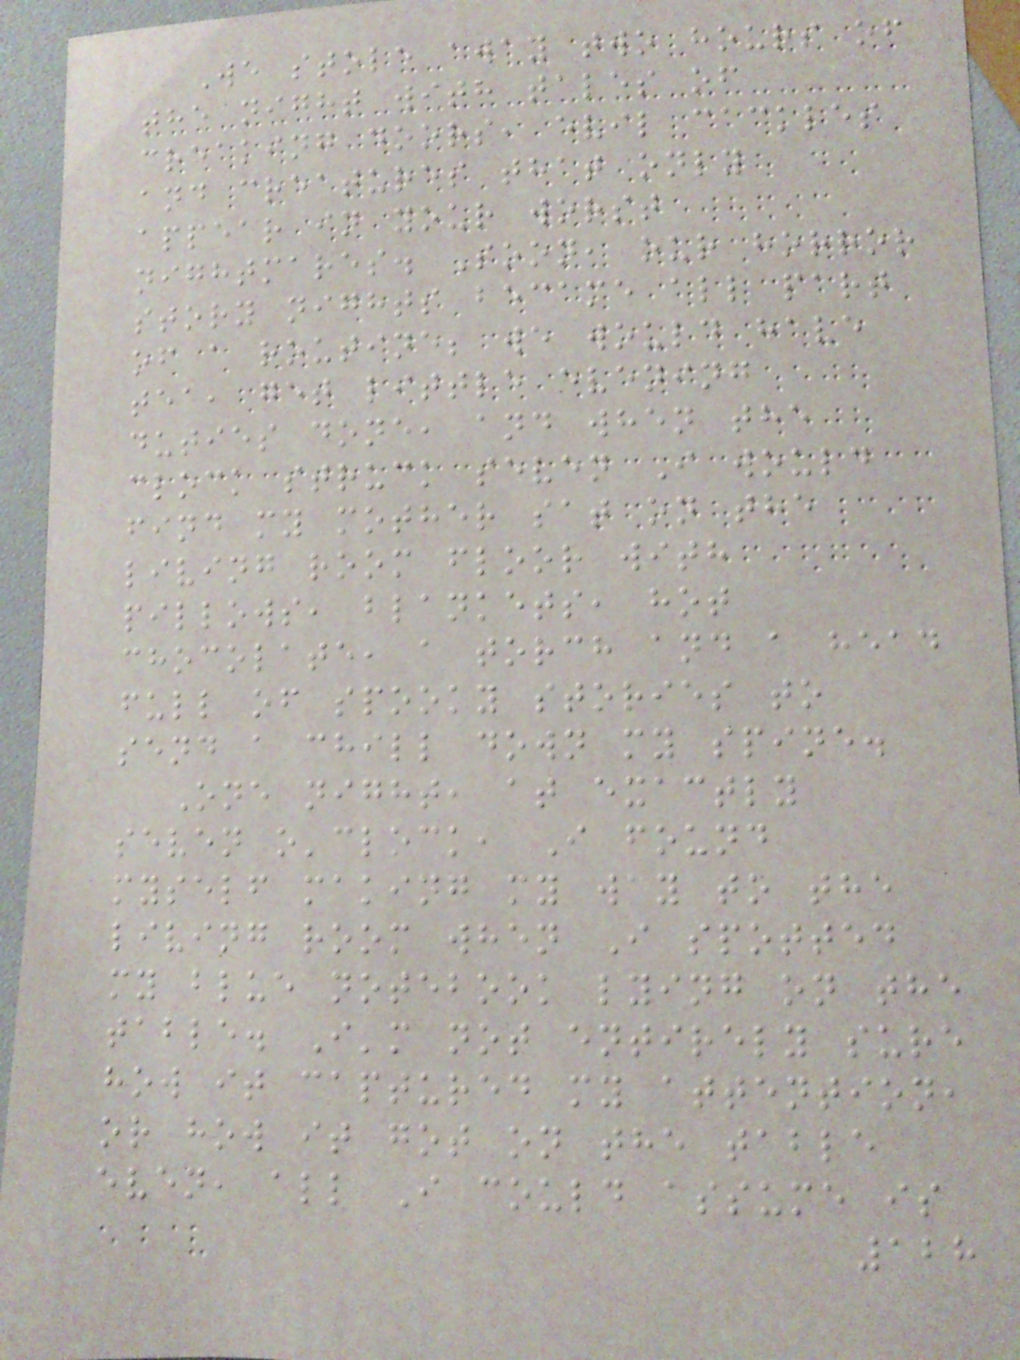We stole away two hours of
the night with tales of
creaking doors, evil cackles
and creatures that only
appear in your worst
nightmares. Soon, our horror
story nights became all part
of a routine; we would have
tea, get little evening
duties done, and when the
clock struck seven I would
find my mother sat on the
living room floor with
pillows, blankets, hot
chocolate, a torch and a head
full of spooky stories to
send a chill down my spine.
One night, at exactly
seven o'clock, I found
myself making my way to the
living room when I spotted
my blue notebook lying on the
table. I'm not entirely sure
how it captured my attention,
or how it got on the table
even, all I could assume is
128
